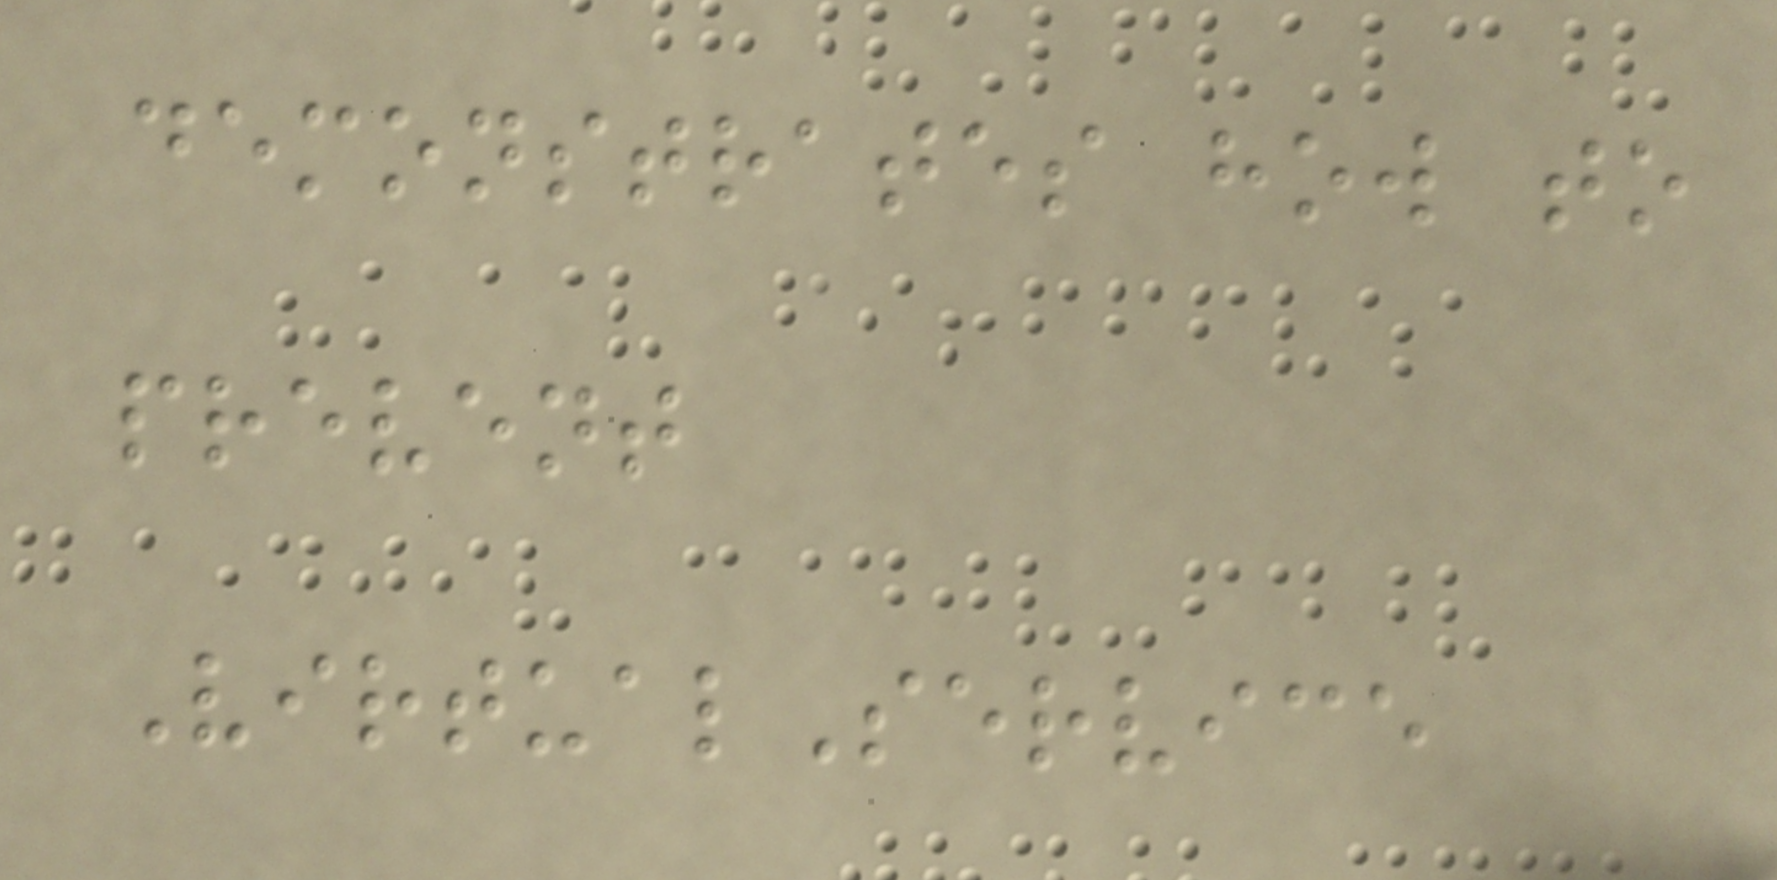demonstrates how to
prevent
VirtualService
